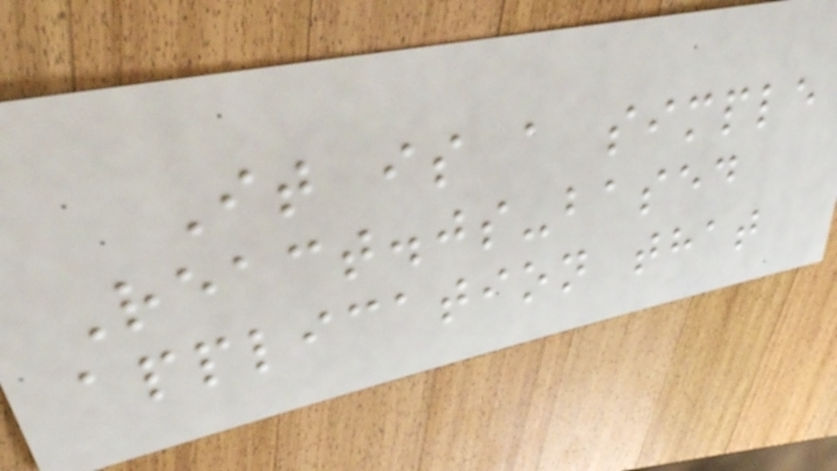It is a simple
React.js-based
application that
